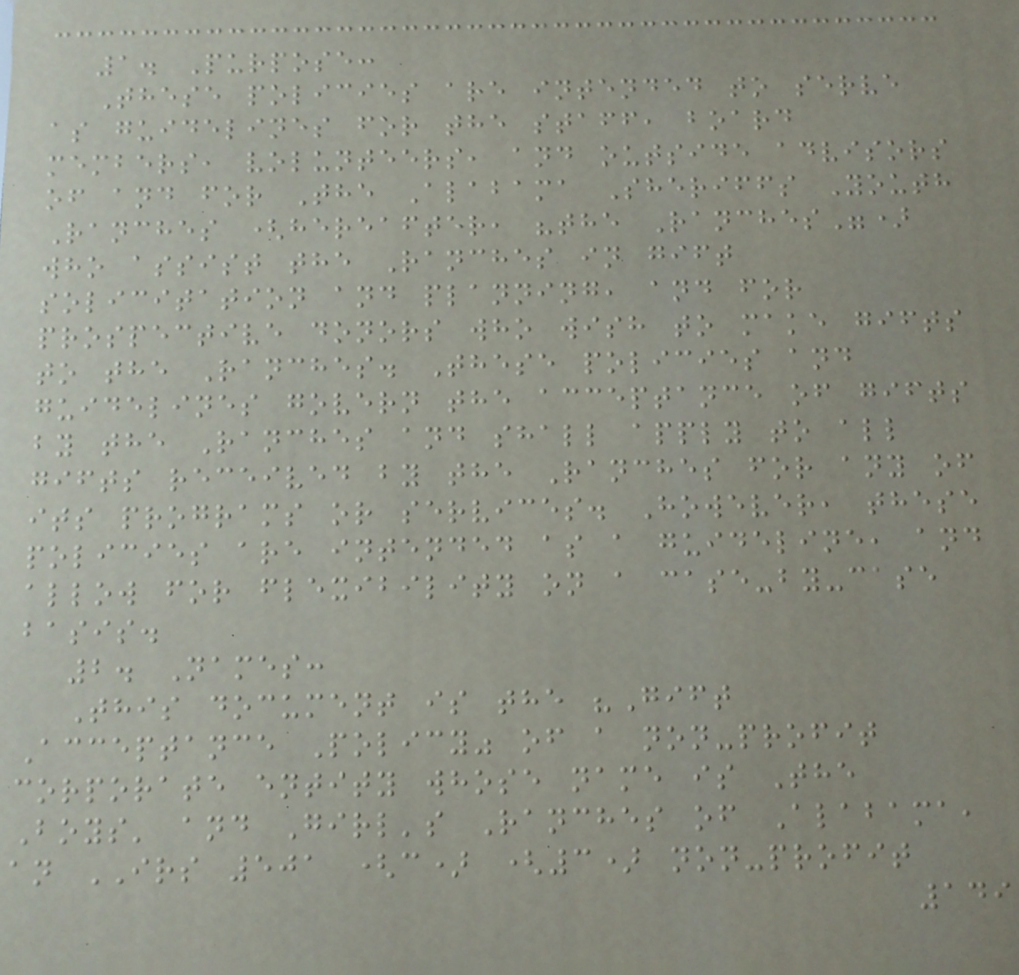1. Purpose:
These policies are intended to serve
as guidelines for the staff, board
members, volunteers, and outside advisors
of and for The Alabama Sheriffs Youth
Ranches (hereafter, "the Ranches")
who assist the Ranches in gift
solicitation and planning, and for
prospective donors who wish to make gifts
to the Ranches. These policies and
guidelines govern the acceptance of gifts
by the Ranches and shall apply to all
gifts received by the Ranches for any of
its programs or services. However, these
policies are intended as a guideline, and
allow for flexibility on a case-by-case
basis.
2. Names:
This document is the "Gift
Acceptance Policy" of a non-profit
corporate entity whose name is The
Boys' and Girl's Ranches of Alabama,
an IRS 501 (c) (3) non-profit
149
